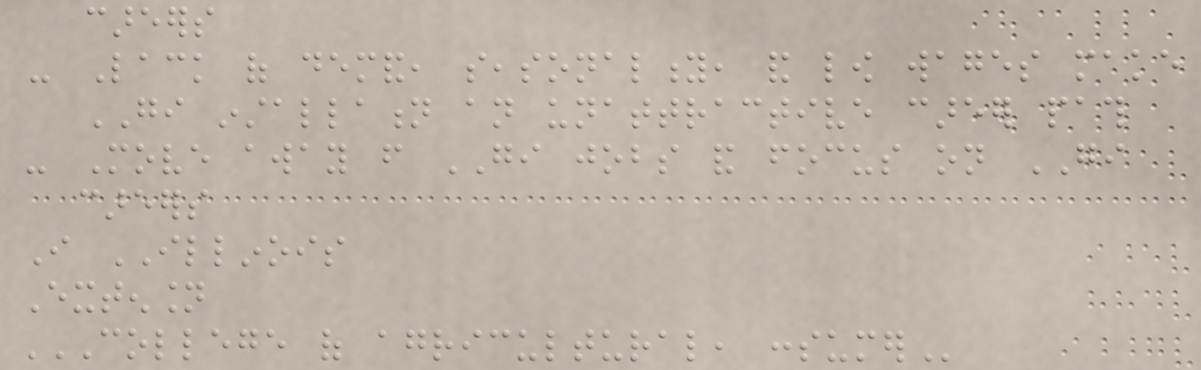careers
- Lack of demand, seasonality, and low wages make
GI installation an unattractive career path
- Move away from GI jobs and focus on GI
careers
I ILLINOIS
Extension
COLLEGE OF AGRICULTURAL, CONSUMER
